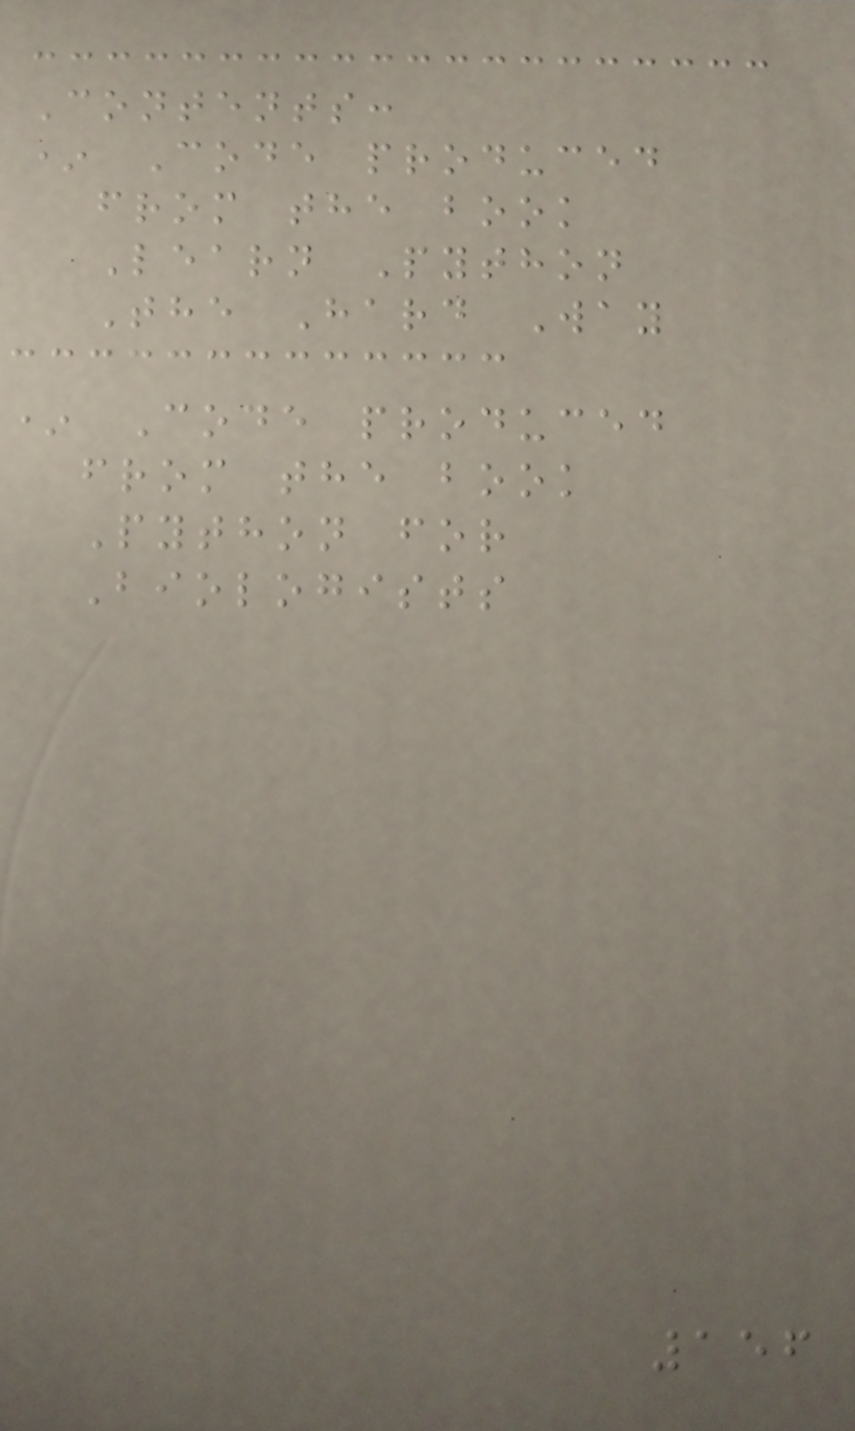Contents:
* Code produced
from the book
Learn Python
The Hard Way
* Code produced
from the book
Python for
Biologists
156
